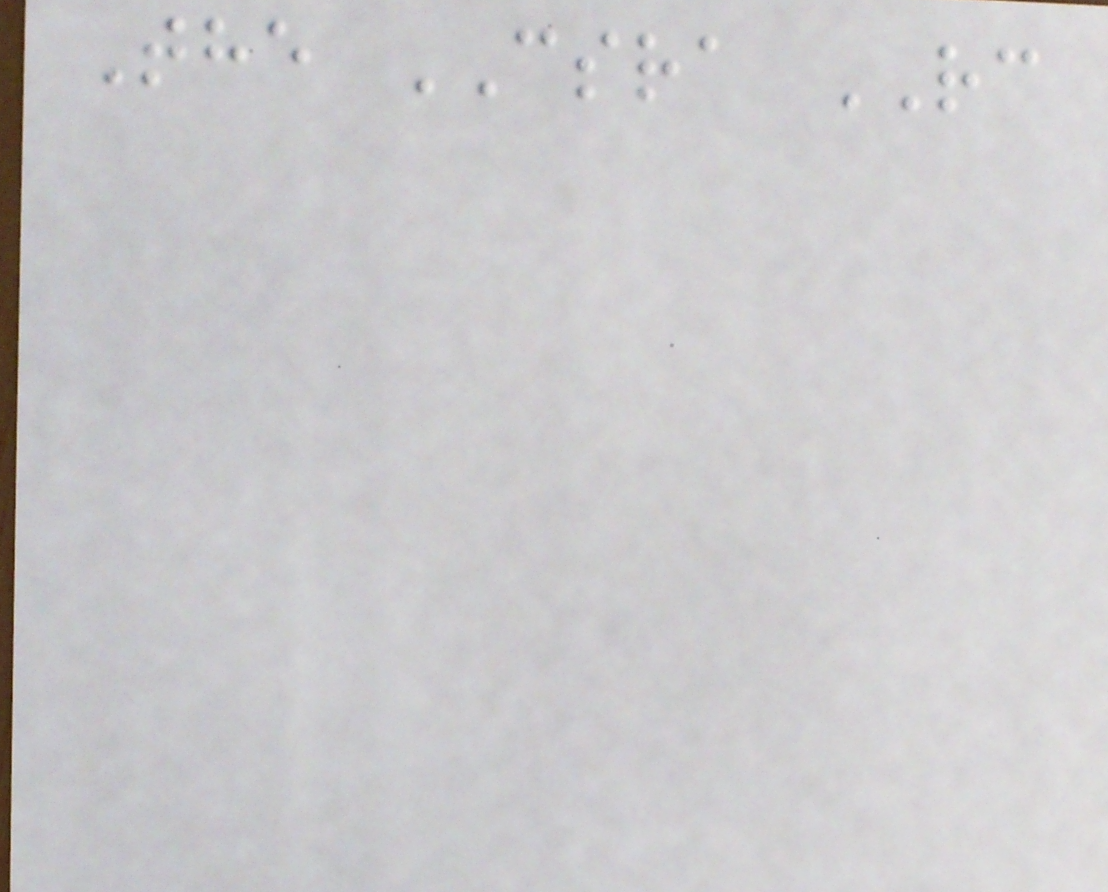The CSRA RC
